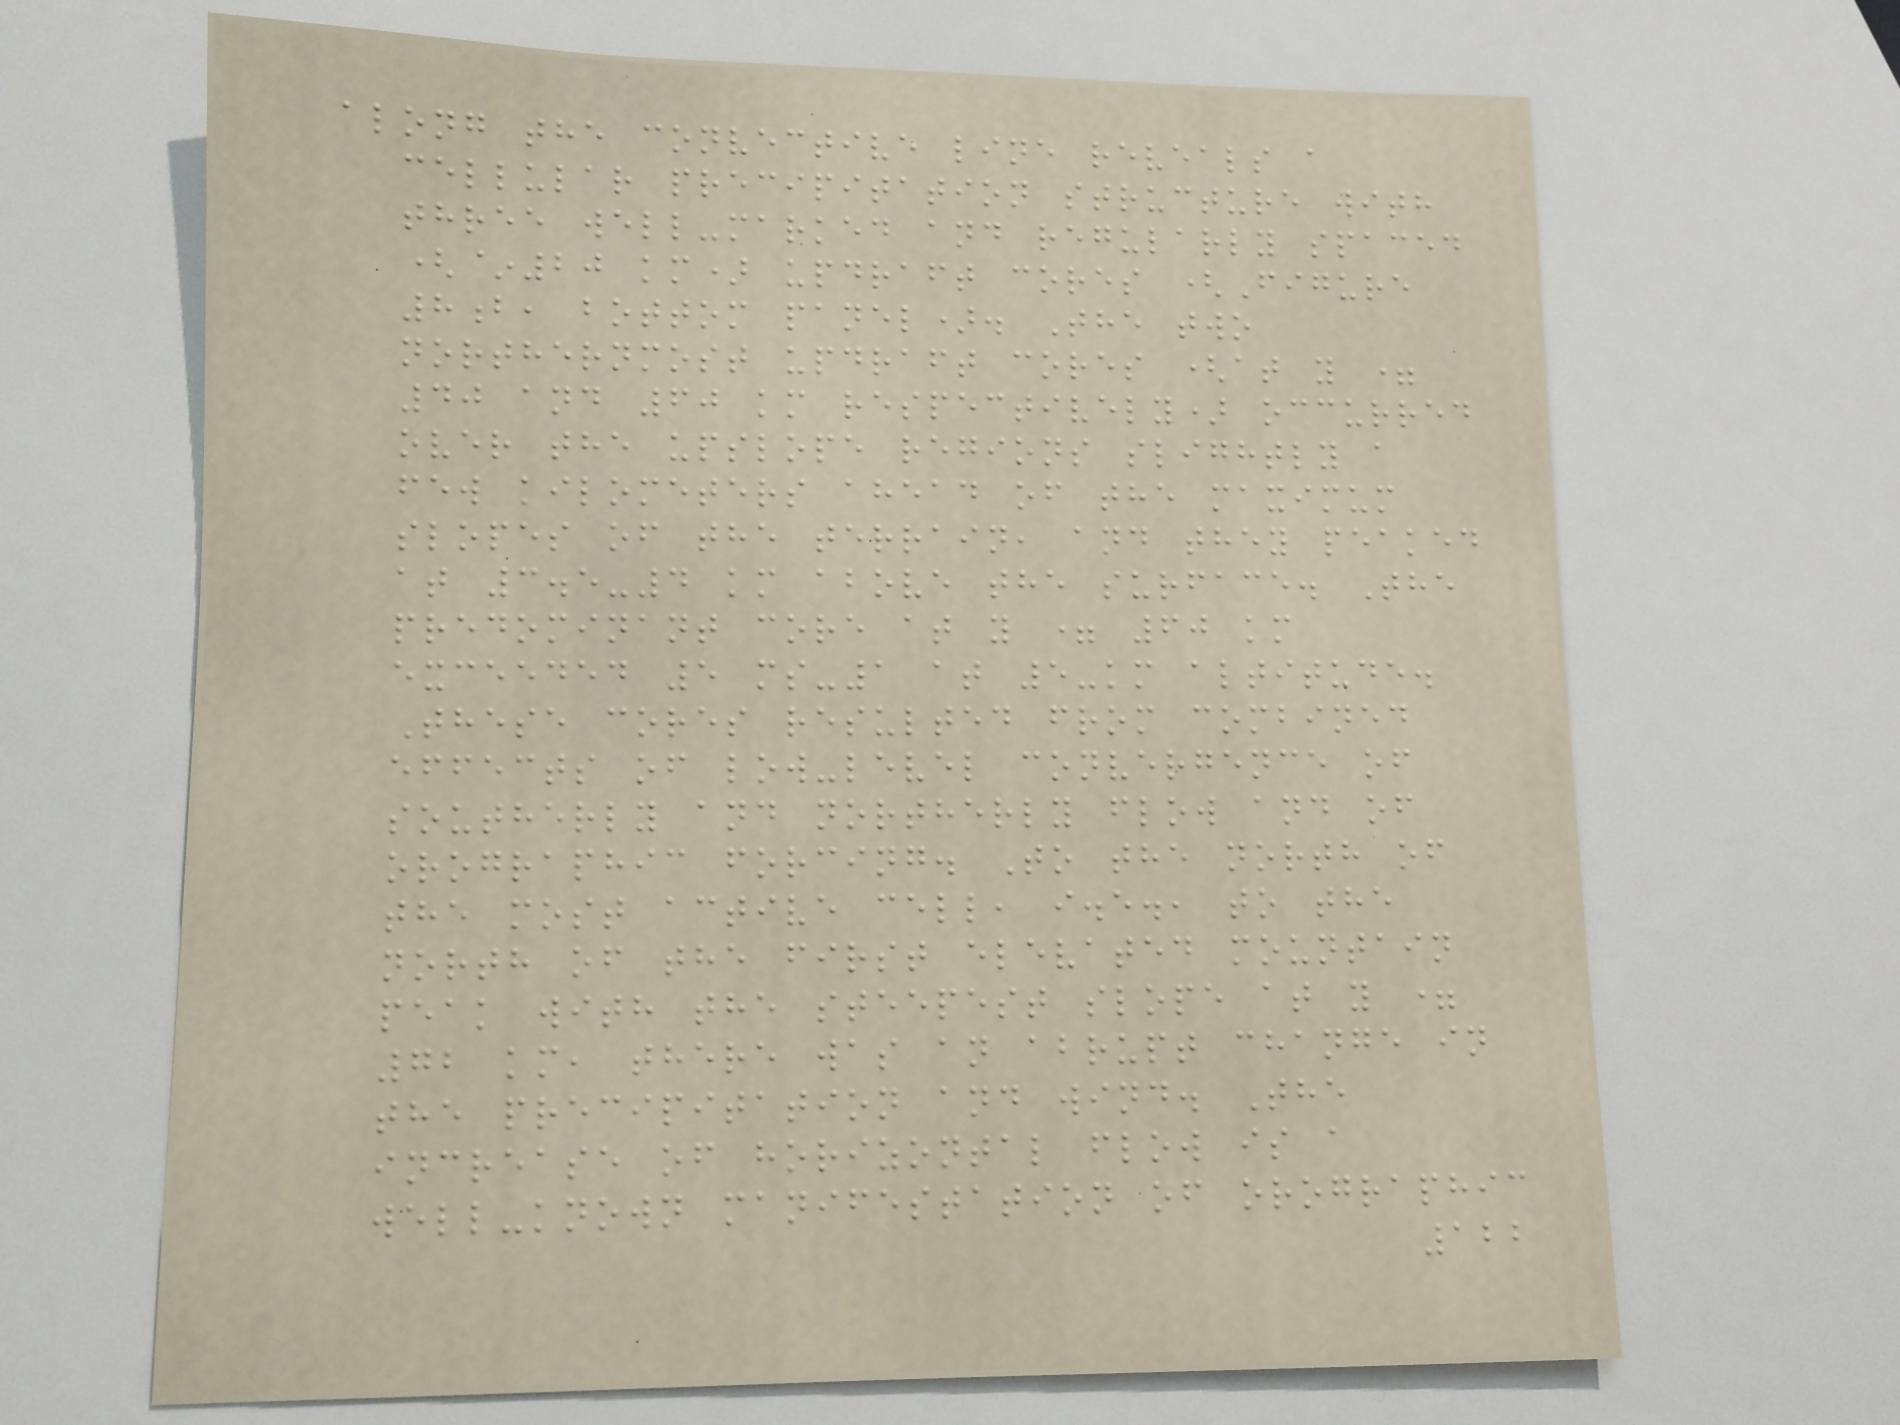along the convective line reveals a
cellular precipitation structure with
three well-marked and regularly spaced
(~20 km) updraft cores (Figure
8b, bottom panel). The two
northernmost updraft cores (at y =
40 and 60 km respectively) occurred
over the upslope regions slightly a
few kilometers ahead of the maximum
slopes of the terrain, and they peaked
at 3.5-4 km above the surface. The
predominant core at y = 60 km
exceeded 5 ms-1 at 5-km altitude.
These cores resulted from combined
effects of low-level convergence of
southerly and northerly flow and of
orographic forcing. To the north of
the most active cell, i.e., to the
north of the first elevated mountain
peak with the steepest slope at y =
72 km, there was an abrupt change in
the precipitation and wind. The
increase of horizontal flow is a
well-known manifestation of orographic
122
